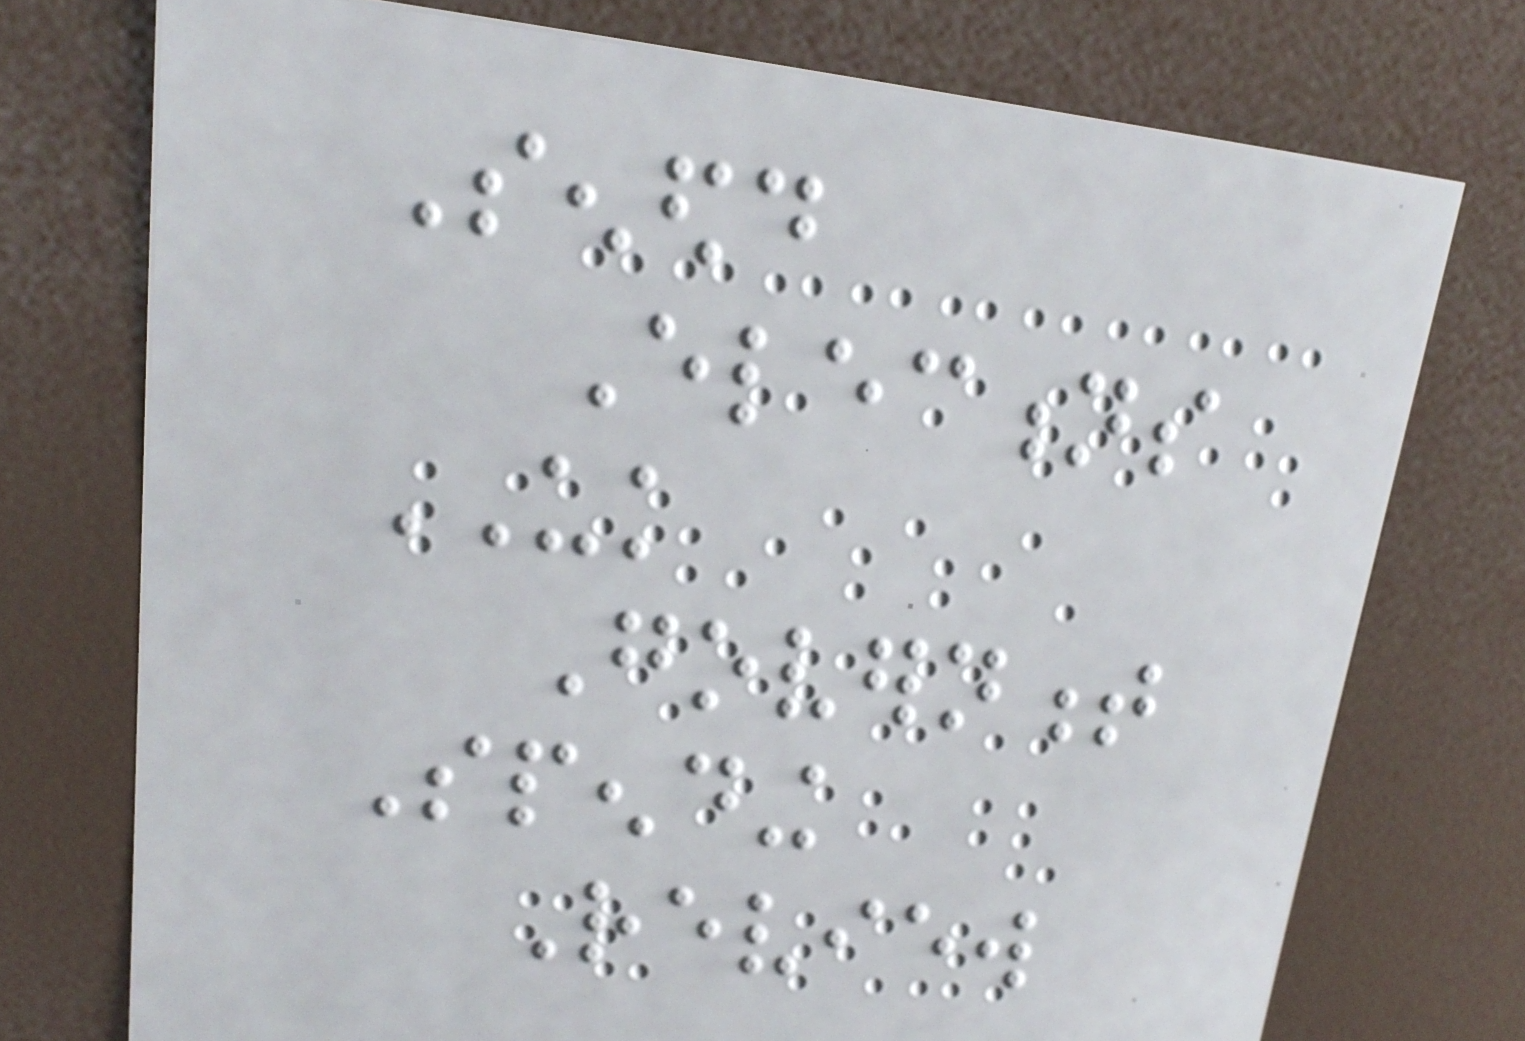Senedd
Elections
UK
Government
Spending
Review
